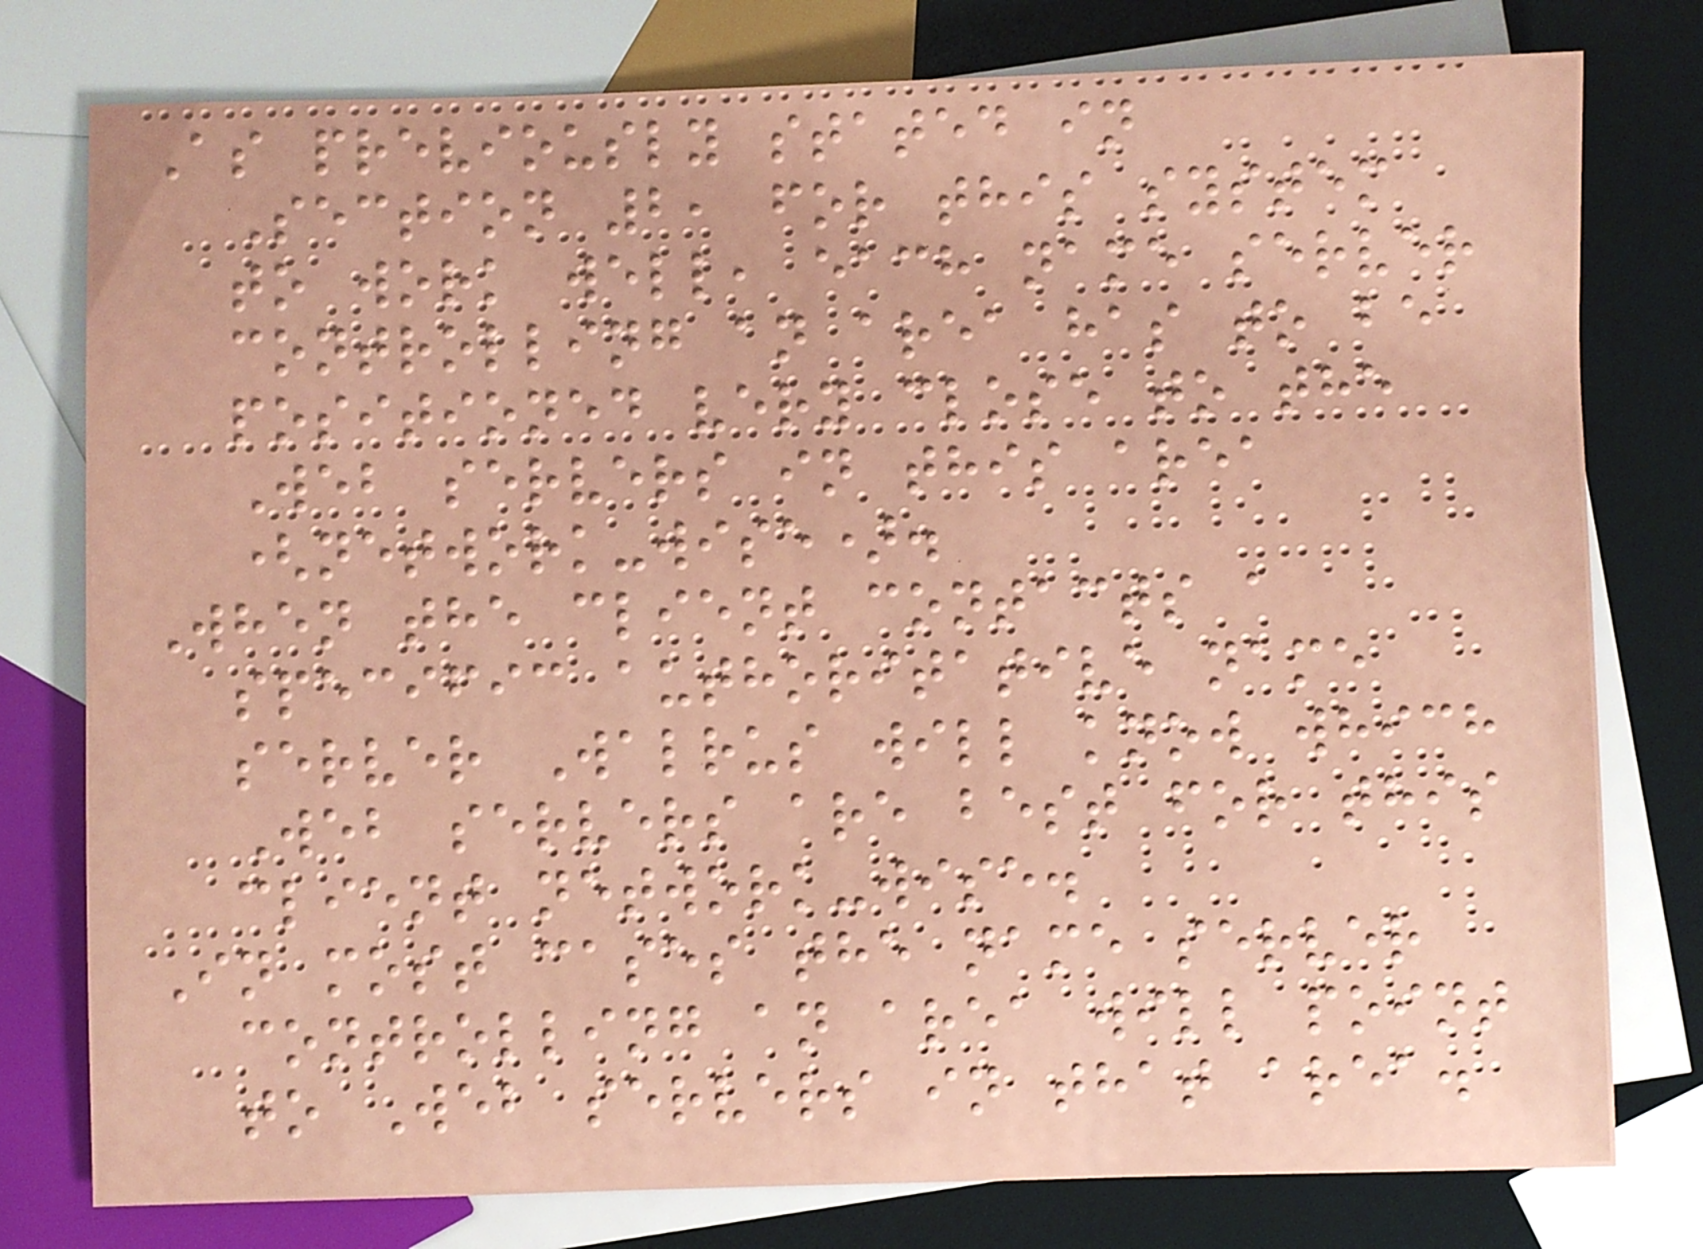As previously stated in
Section 2, for this system
to work well, each name server
controlling an area has to be
positioned very close to the
Web servers in this area
(network-wise).
When the client contacts a
specific authoritative name
server Walrus will know which
Web servers are best for this
client network-wise.
In most cases the name server
controlling an area will point
to Web servers in that area.
